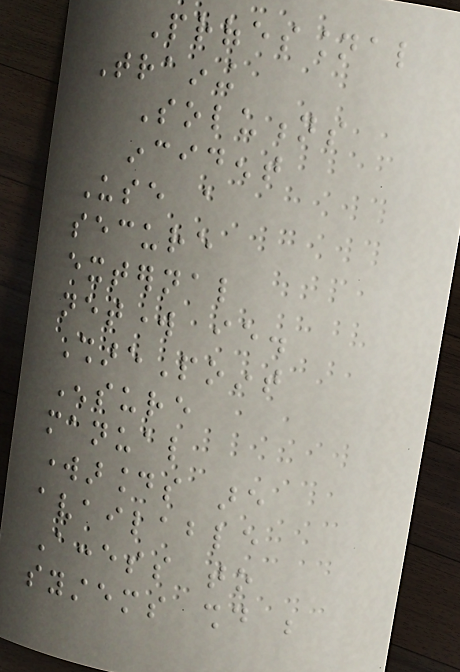Professional
Training
Solutions
incident
Use a
secure
external
network ie.
SharePoint
Ensure
manual
workarounds are
available
Access to
systems should be
